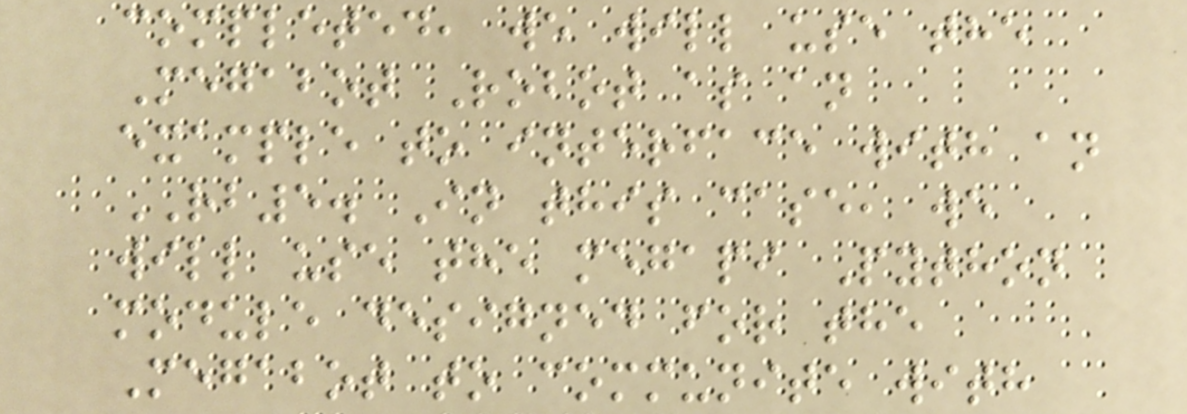completed, we will use the
Megabot Robot as an
example to interface with an
RB5. In this case, we
will use the megapi Python
module designed for the
Megabot to communite with
